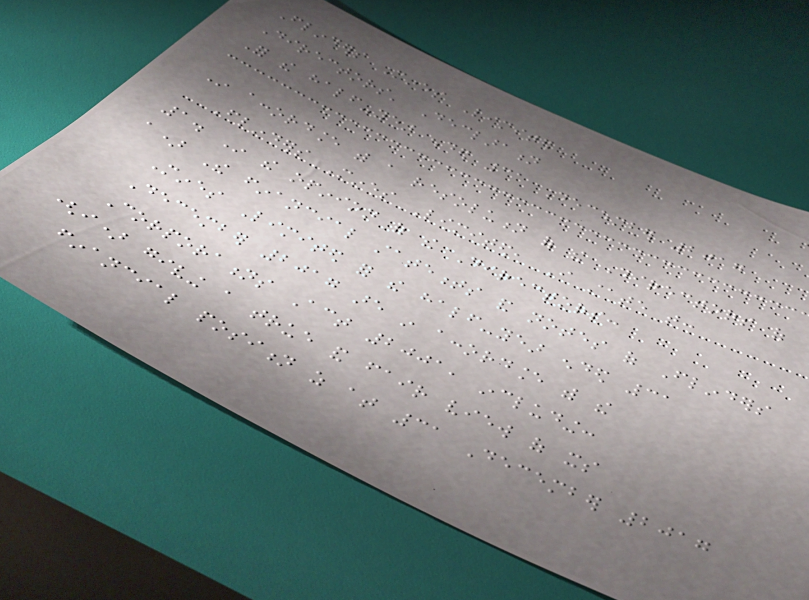Flinders Mines Limited
Directors' Declaration
For the half-year ended 31 December 2017
In accordance with a resolution of the Directors of
Flinders Mines Limited, I state that:
1. In the opinion of the Directors:
a) The financial statements and notes of Flinders
Mines Limited for the half-year ended 31
December 2017 are in accordance with the
Corporations Act 2001, including:
(i) giving a true and fair view of its
financial position as at 31 December 2017
